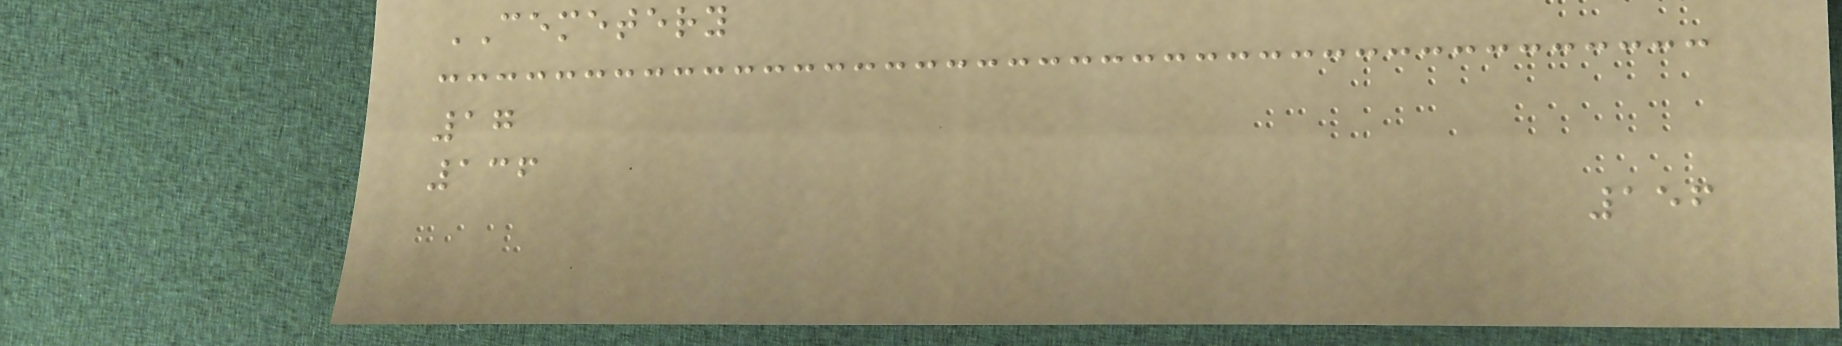CEMETERY
17
136
156
